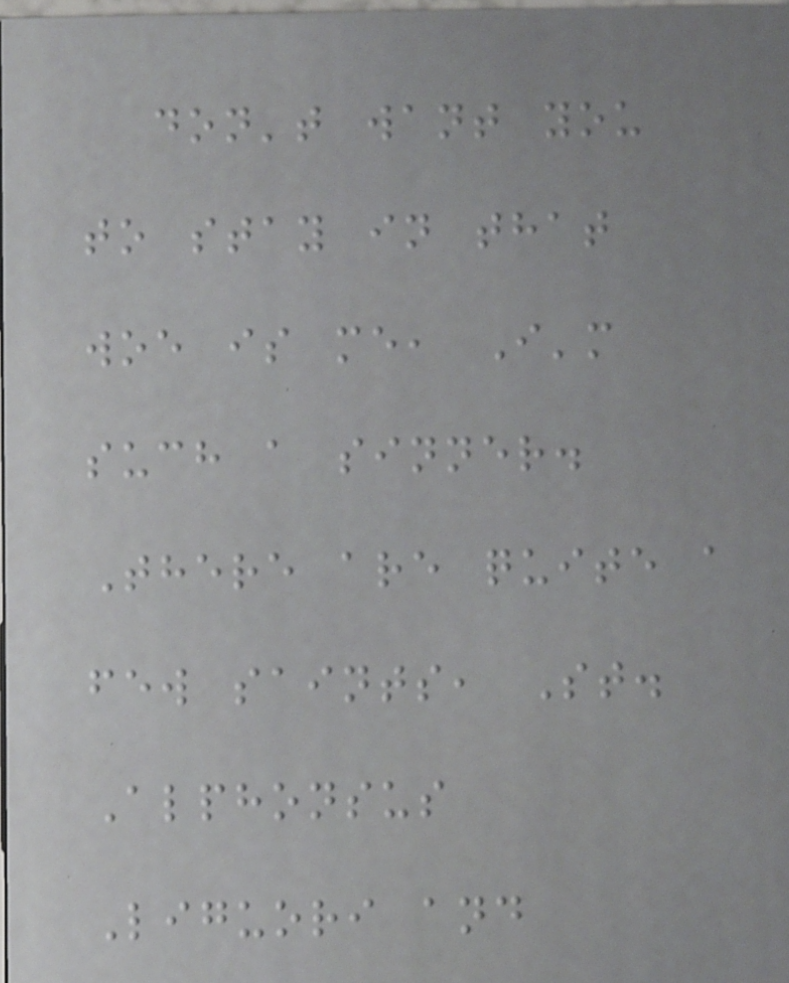don't want you
to stay in that
woe is me, I'm
such a sinner.
There are quite a
few saints, St.
Alphonsus
Liguori and
